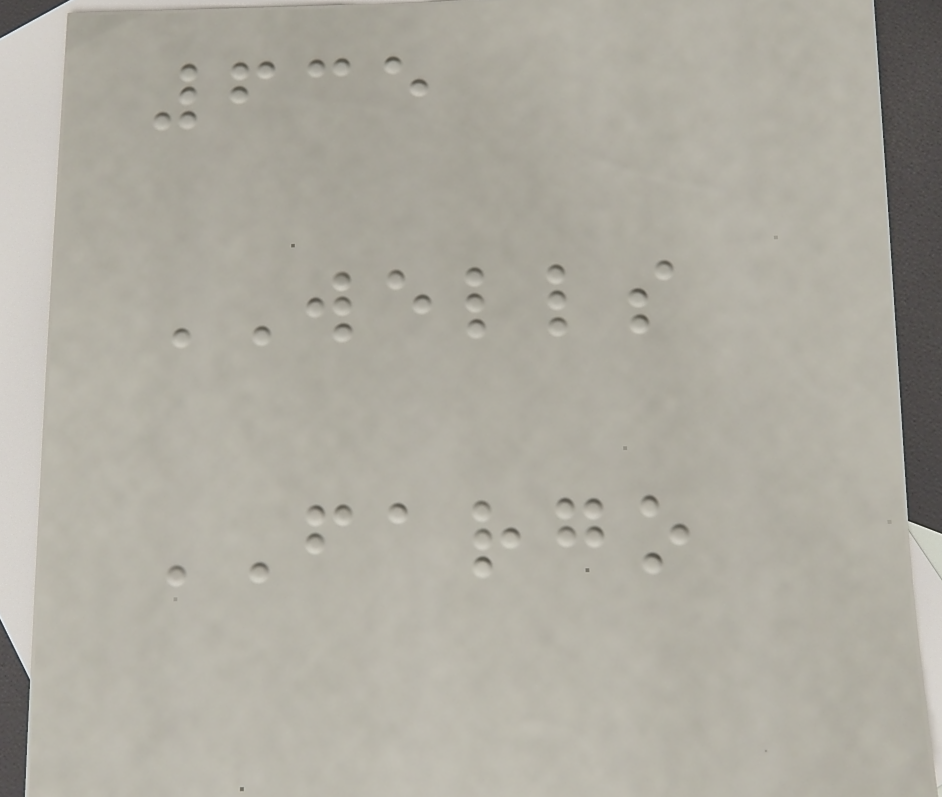635
WELLS
FARGO
